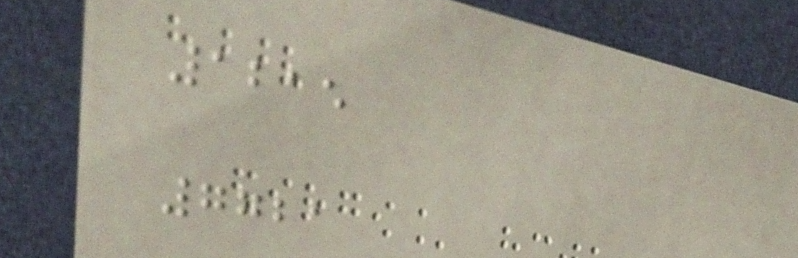1215
7721
